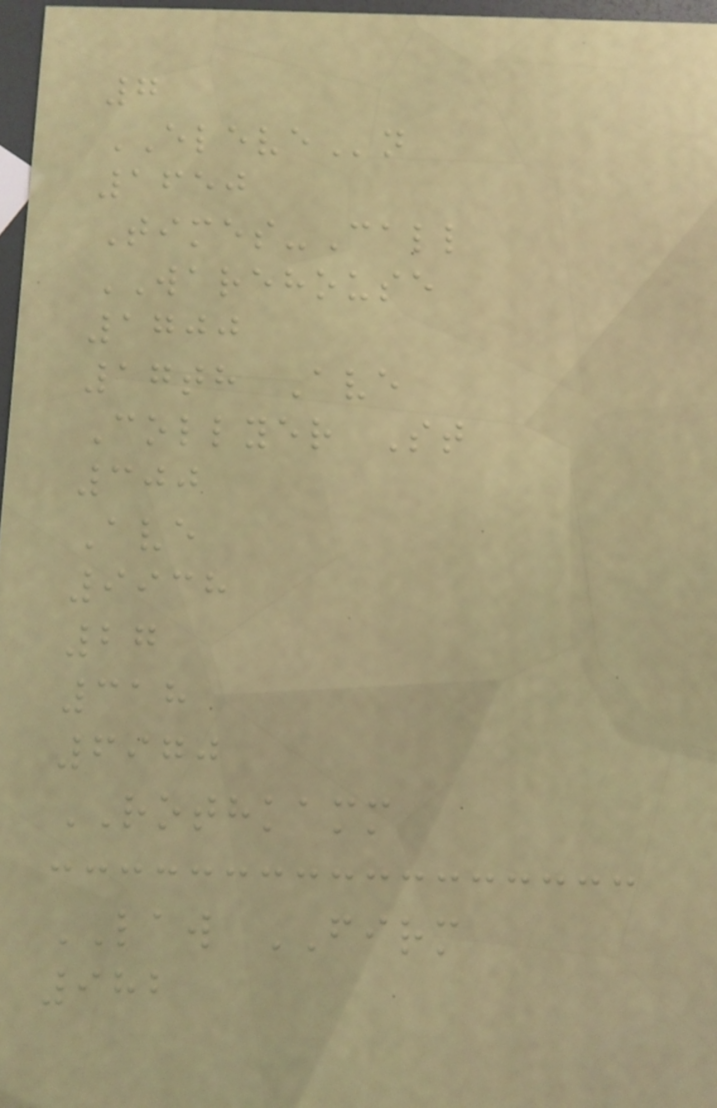7
ELEVEn
1650
Times-Call
WAREHOUSE
1700
17th Ave
Collyer St
300
Ave
9938
27
318
6970
ROTHKAMM
LAW FIRM
982
